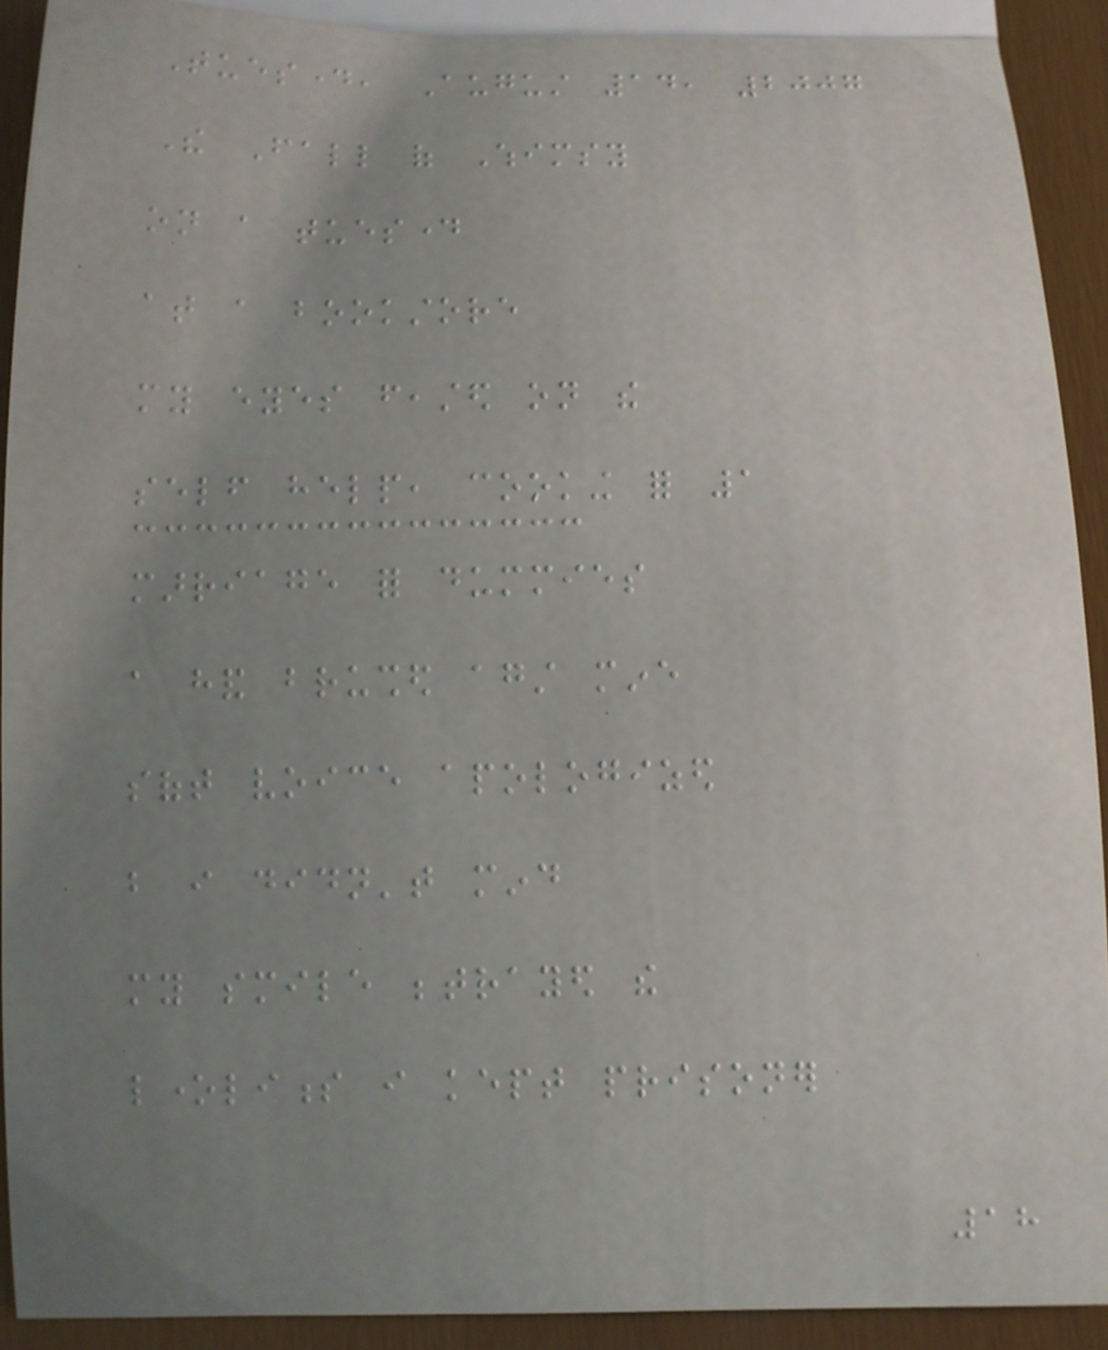Tuesday, August 14, 2007
The Fall of Whimsy
on a tuesday
at a bookstore
my eyes feasted on the
self help, cooking for 1
marriage for dummies
a hand brushed against mine
soft voice apologized
but i didn't mind
my smile betrayed the
loneliness i kept prisoner
18
